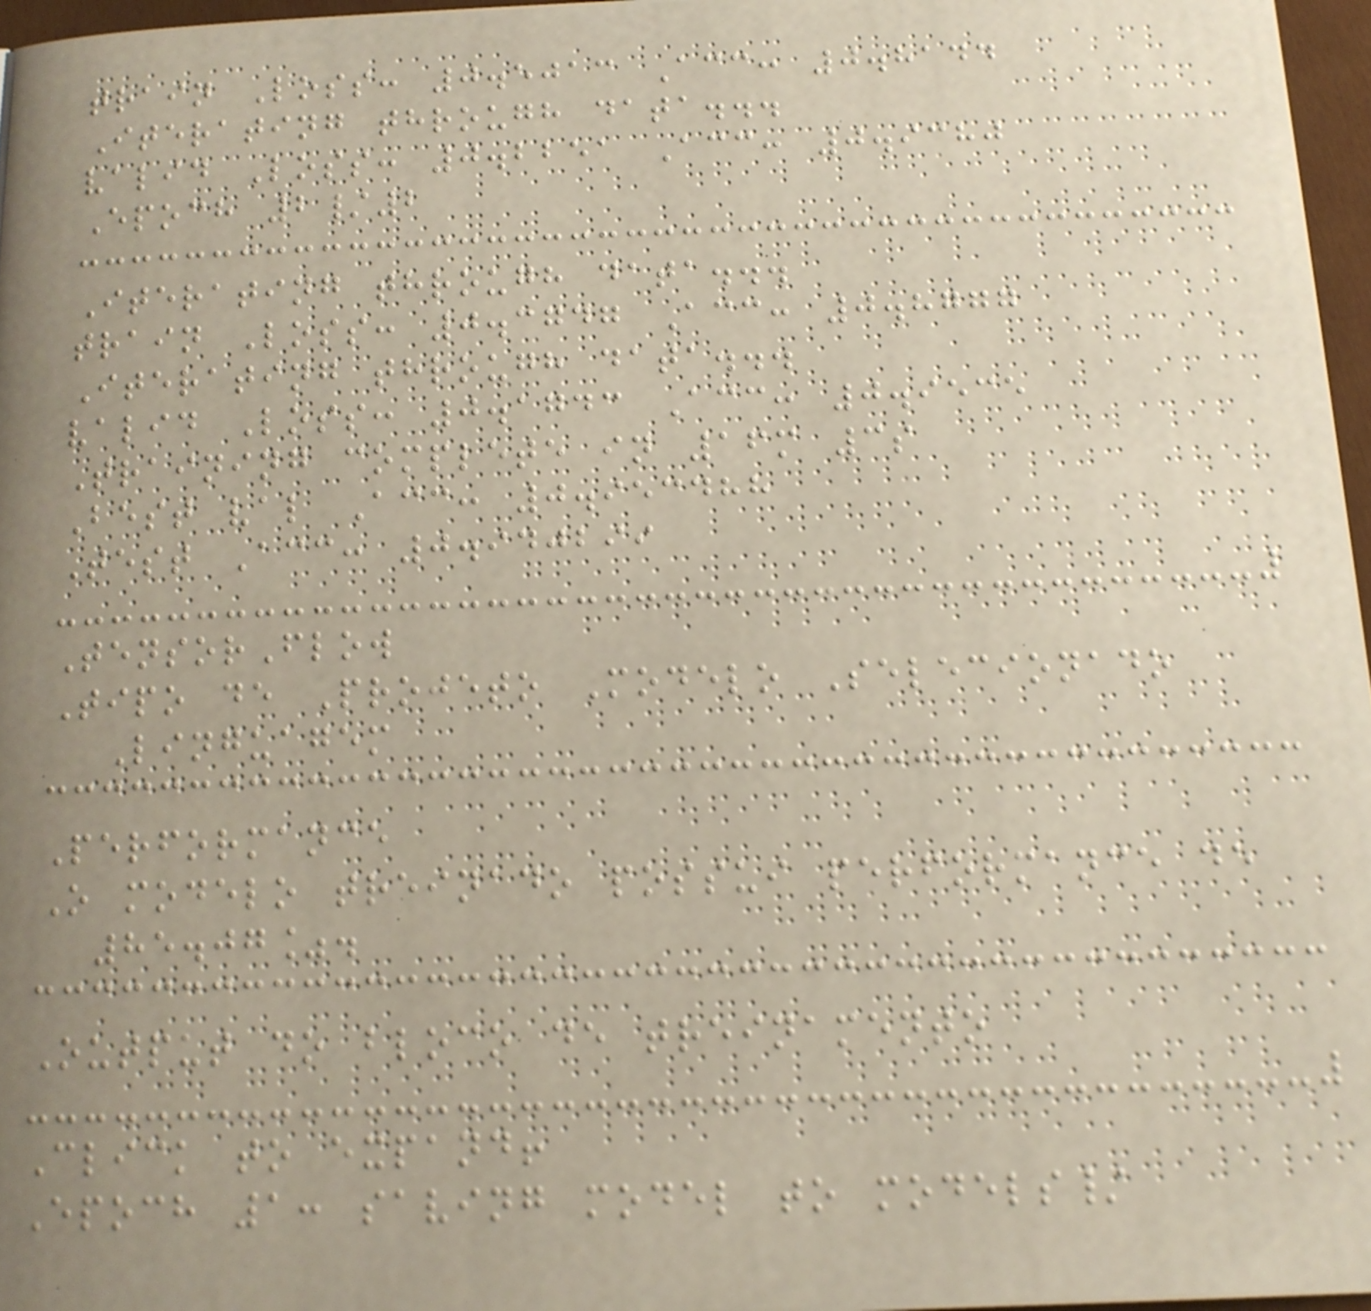train Loss: 0.5013 Acc: 0.8144
Iterating through data...
valid Loss: 0.2251 Acc: 0.9380
Epoch 2/2
Iterating through data...
train Loss: 0.3747 Acc: 0.8777
Iterating through data...
valid Loss: 0.1743 Acc: 0.9535
Training complete in 16m 3s
Best val Acc: 0.953488
Test Acc: 0.940299
TensorFlow
Tipo de Projeto Modelo Selecionado
Linguagem
Performance
O modelo treinado possui performance de
85.07%.
Output do bloco de treinamento
Click to expand!
Epoch 1: saving model to models/
